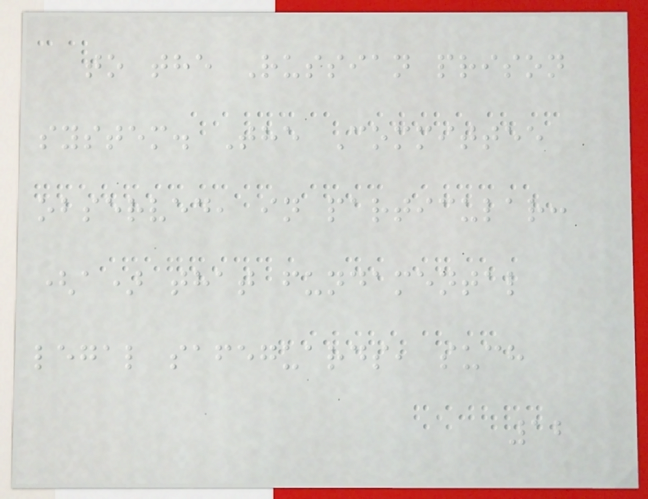to the Russian prison
system. The Committee
observed, in particular:
(a) that fundamental
legal safeguards, such
12
